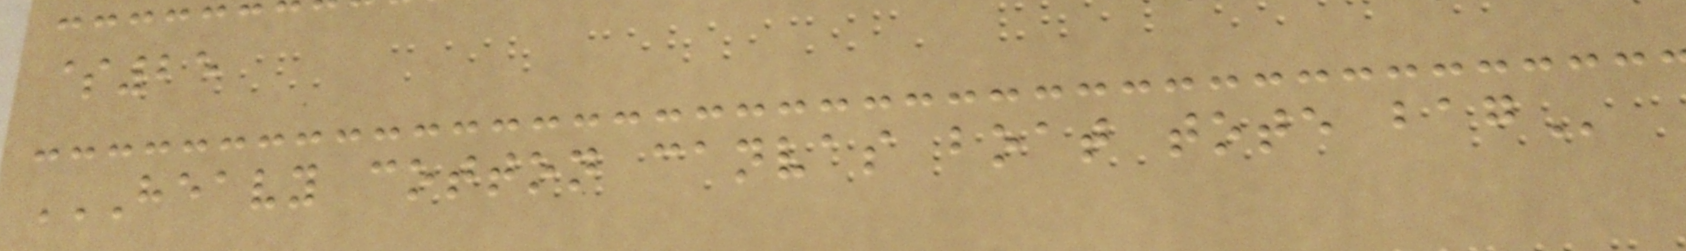$25
HEAVY COTTON CANVAS BOAT TOTE BAG
